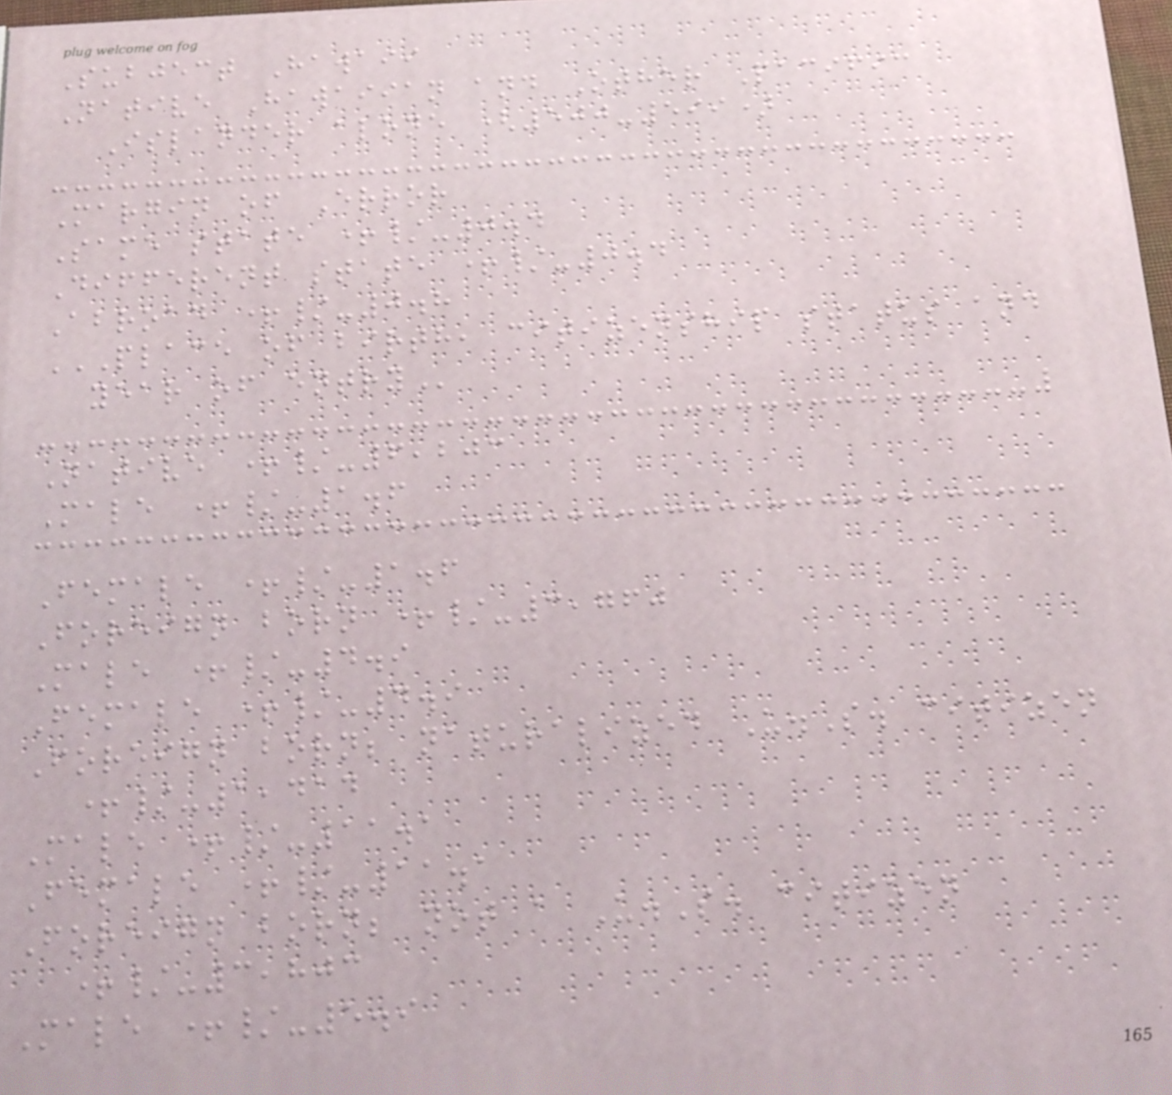Subject Hawaii
Native Hawaiian and Other Pacific
Islander alone (500-599)
Margin of Error
Same state +/-0.4
Different state +/-0.4
Abroad +/-0.8
PLACE OF BIRTH, CITIZENSHIP STATUS AND
YEAR OF ENTRY
Native +/-6,203
Male +/-1.6
Female +/-1.6
Foreign born +/-3,760
Male +/-4.9
Female +/-4.9
Foreign born; naturalized U.S. citizen
+/-1,414
Male +/-11.1
Female +/-11.1
Foreign born; not a U.S. citizen
+/-3,803
Male +/-5.9
